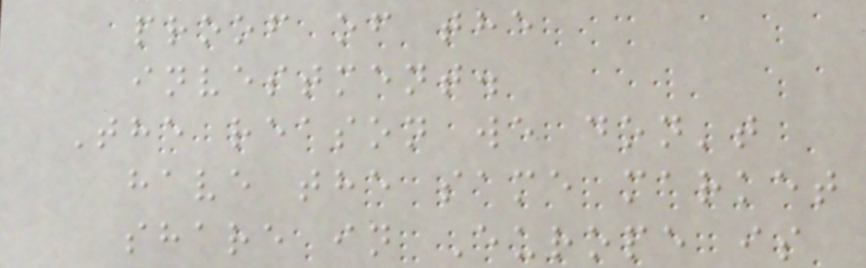proof of the
investment.
The reason we don't
have the same market
share in Europe is
